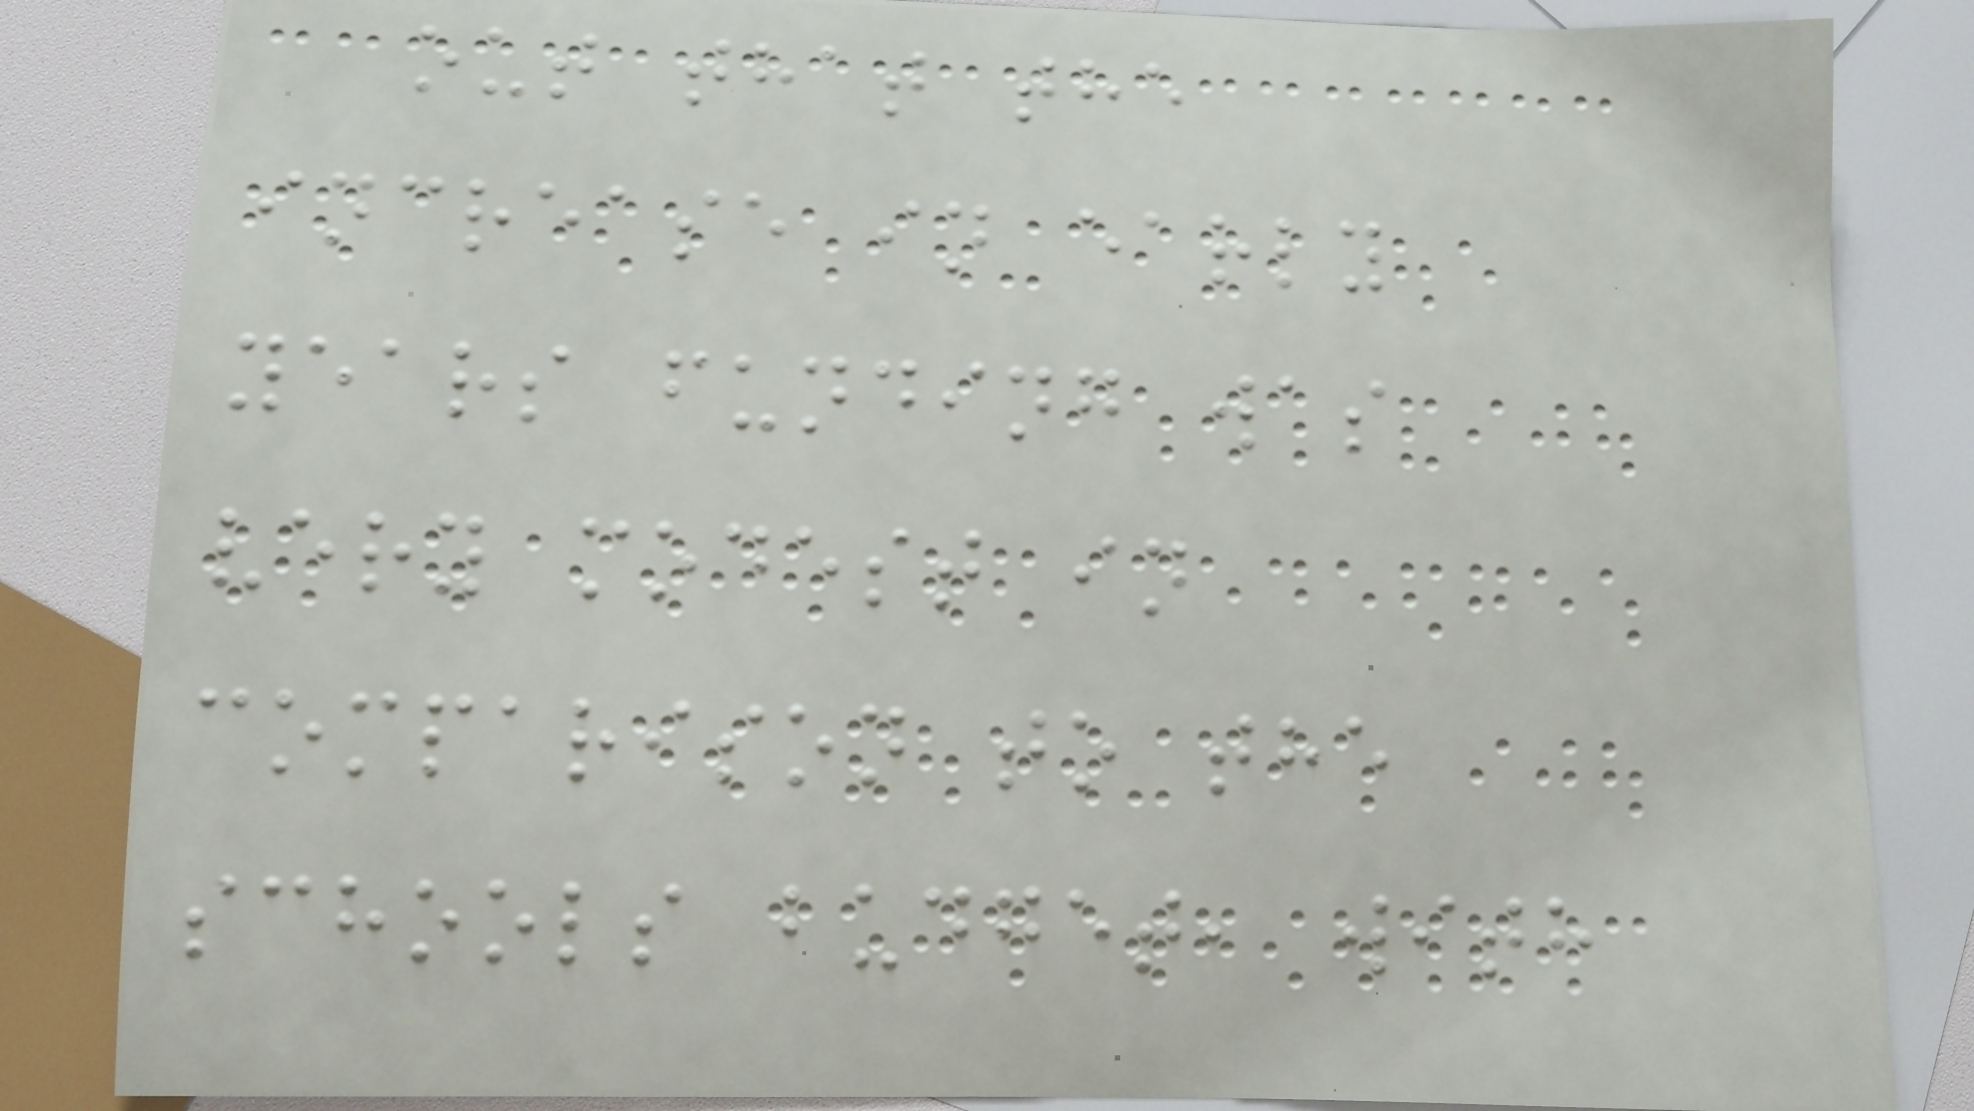out that the
increase in early
years funding was
very modest in
comparison to the
schools budget, with
